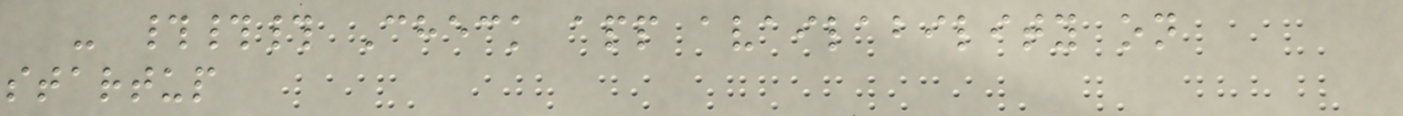- ### Check app availability on
startup
